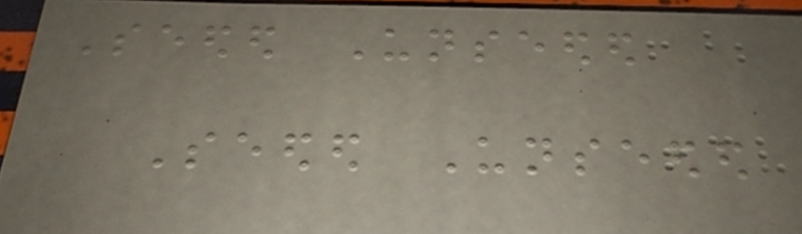Seeded Unseeded
Seeded Unseeded
